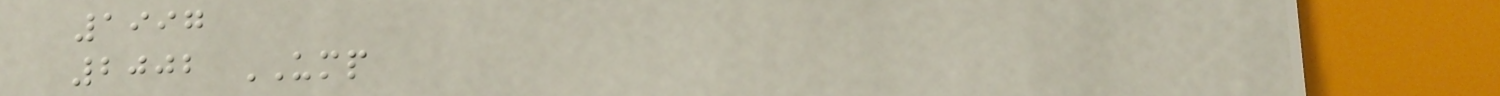1997
2002 UMP
